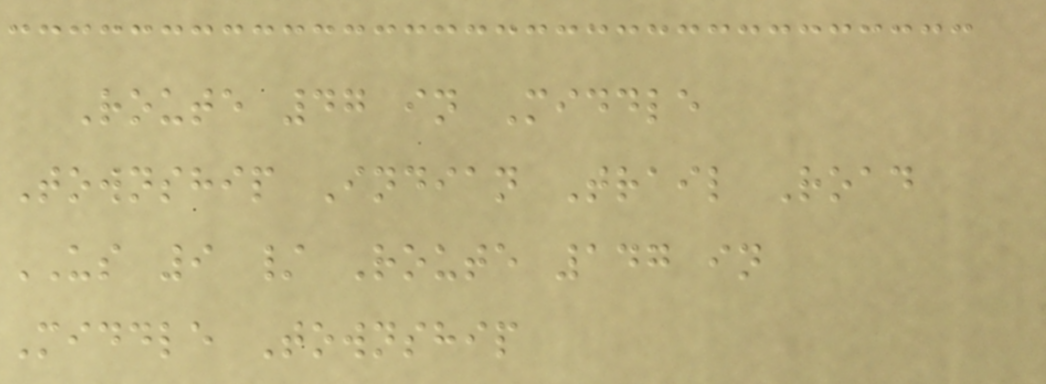Route 47 in Middle
Township Indian Trail Road
US 9 / Route 147 in
Middle Township
